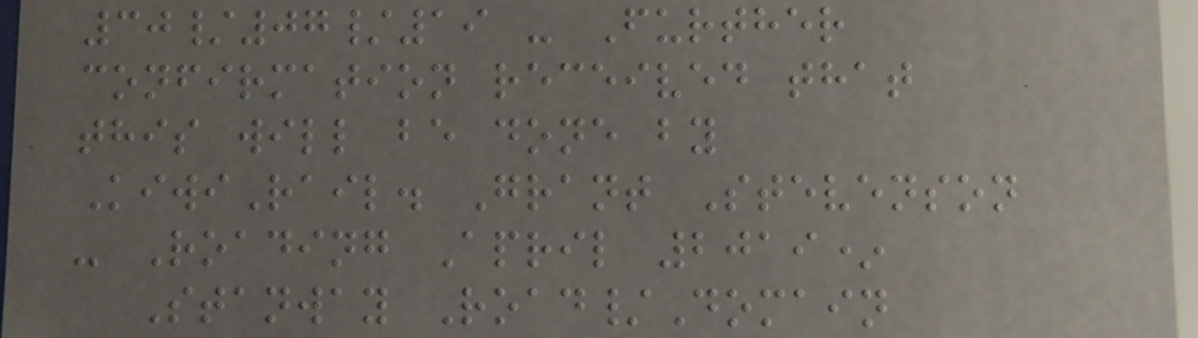30/07/19 - Further
confirmation received that
this will be done by
KiwiRail. Grant Stevenson
- Roading April 2019*
Stanway Road/Domain
